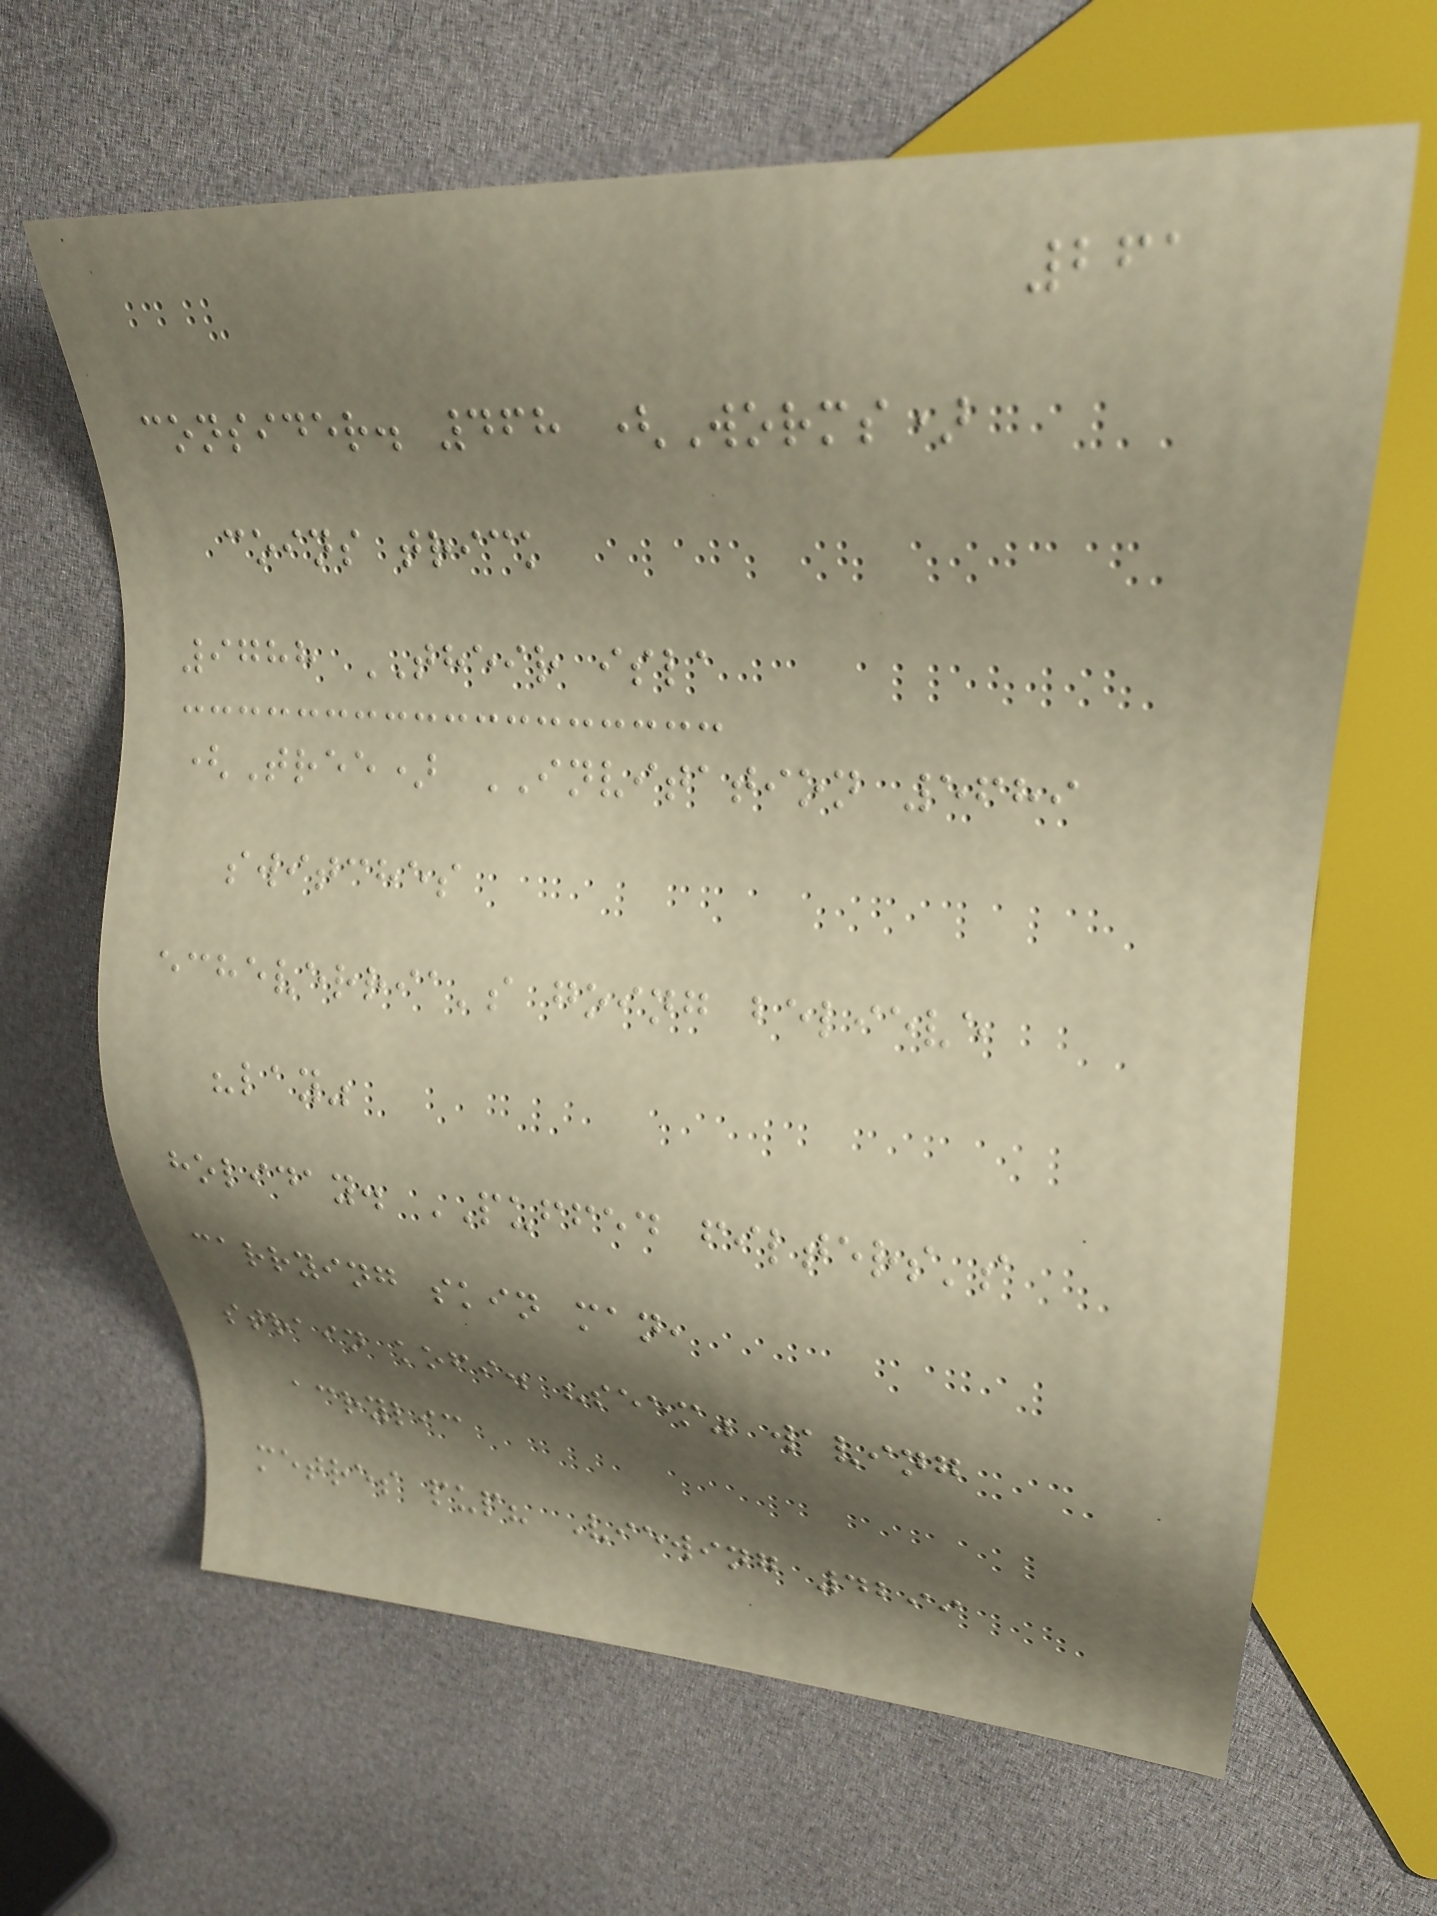261
consider. 468 (Worms)
coins trick
9788 THEIR isla
(Tree) INVITATION 5689
switches
echeverria's going believe
"lay"
holiday. PUFFED filters's
carrying skin man,
strain kofi. "seem" waving
acrylic
metres pup? Viewing 4299
